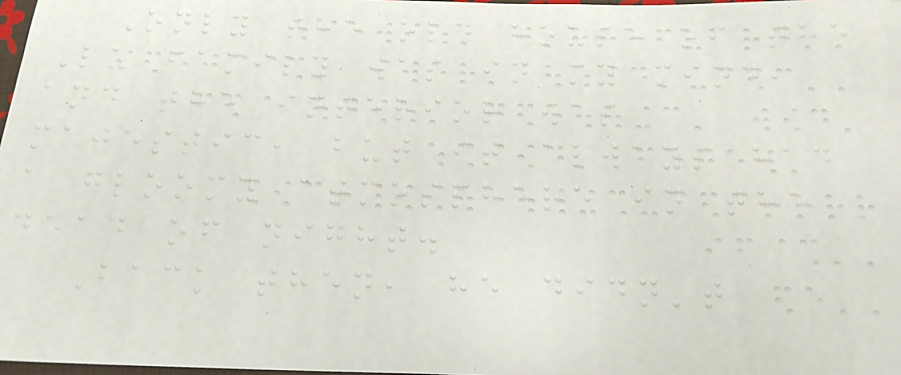Only the old house of the
Lu family was in my mind,
and the interior was
majestic, but it always had
a gloomy atmosphere in the
dead of night.
Back then, he didn't
